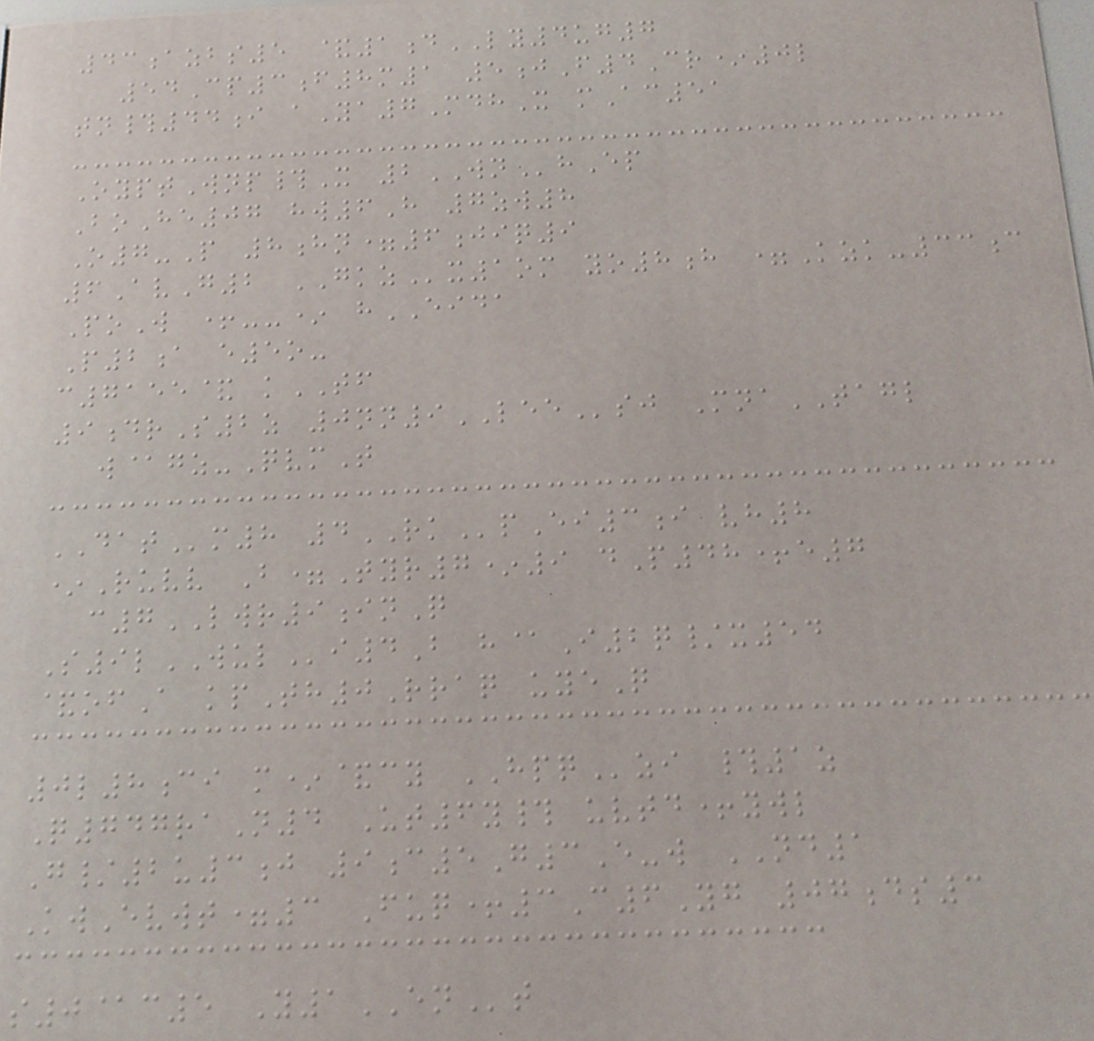43azbs5 &1dLY4ug7
54Cp3f8m1 5jF4Cr*0l
tn#44i aYa7MdhX mAc51
OyptWnp#X 2WNhEp
BoHe07 hw6H 7zw8
O7-P 8hn=6jiq9
6AvG2 GKZx1om yo8h =Kzk-33c
PoW +--* hEIDA
P2a e5o-
c7155& kTF
9drS2z 0nn9LEEsj MnaTAGL
w@gz-QvmT
DATm8 4RKpEi3i vh8
*Ruvv B=Tyr7*9 dP48+e7
c7LWR9inQ
S9lWULi4B h@I2q/x54
&ofA kpTh0Rraq uyeQ
0l8ci m*&cy HPQzi #1z
Q747raN4 Ut6y# uvtd+ywl
G/2u3j 9c5G3E-w ND1
KwEvwt=3 Fuq+3C6Yg 07ds3
s0@c5 Y1ENt
